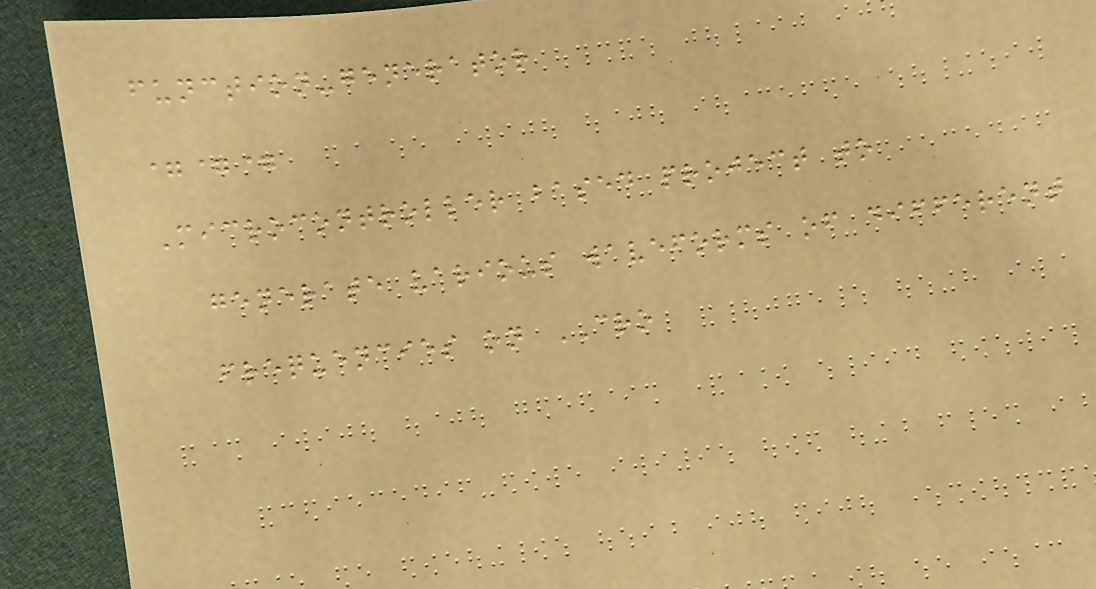function-generator
===
Microcontroller based project to
generate various waveforms of different
frequencies on CRO
